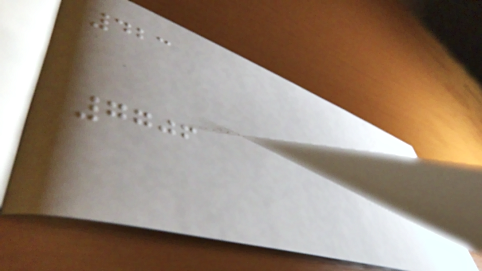423
7706
